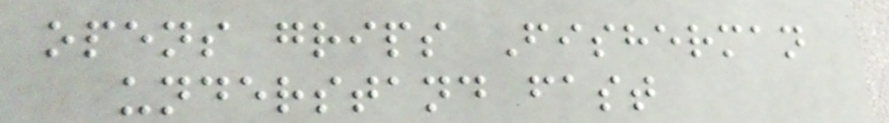opens grips Fisherman
understand fast
